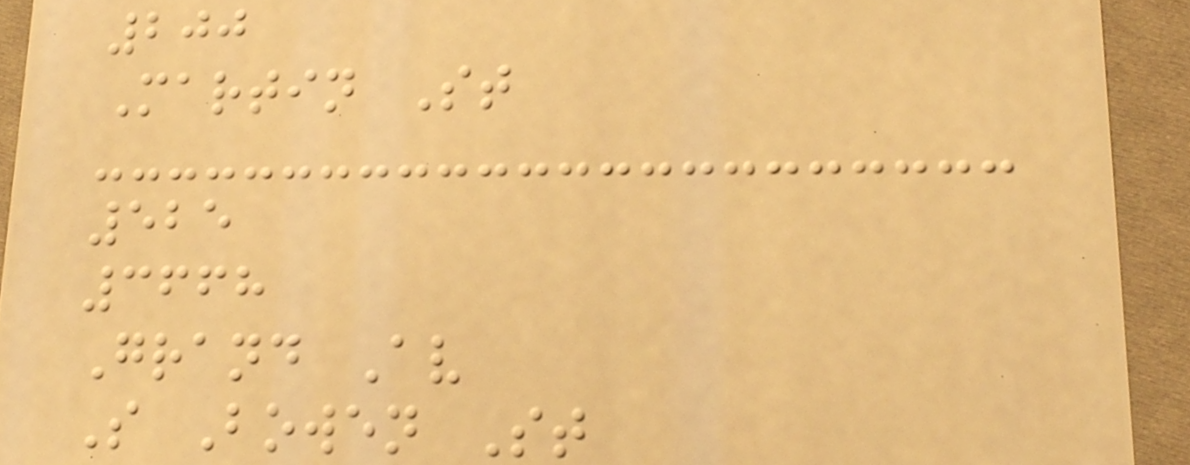200
Martin St
525
3668
Grand Av
S Bowen St
